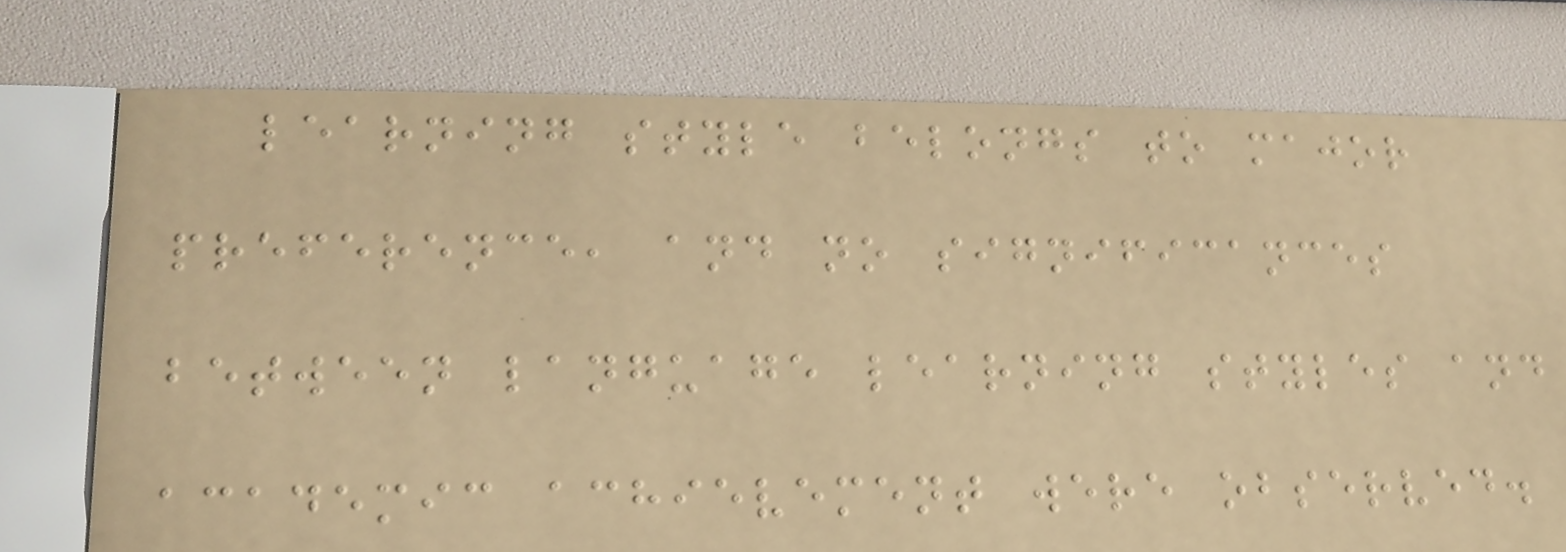learning style belongs to major
preference, and no significances
between language learning styles and
academic achievement were observed.
